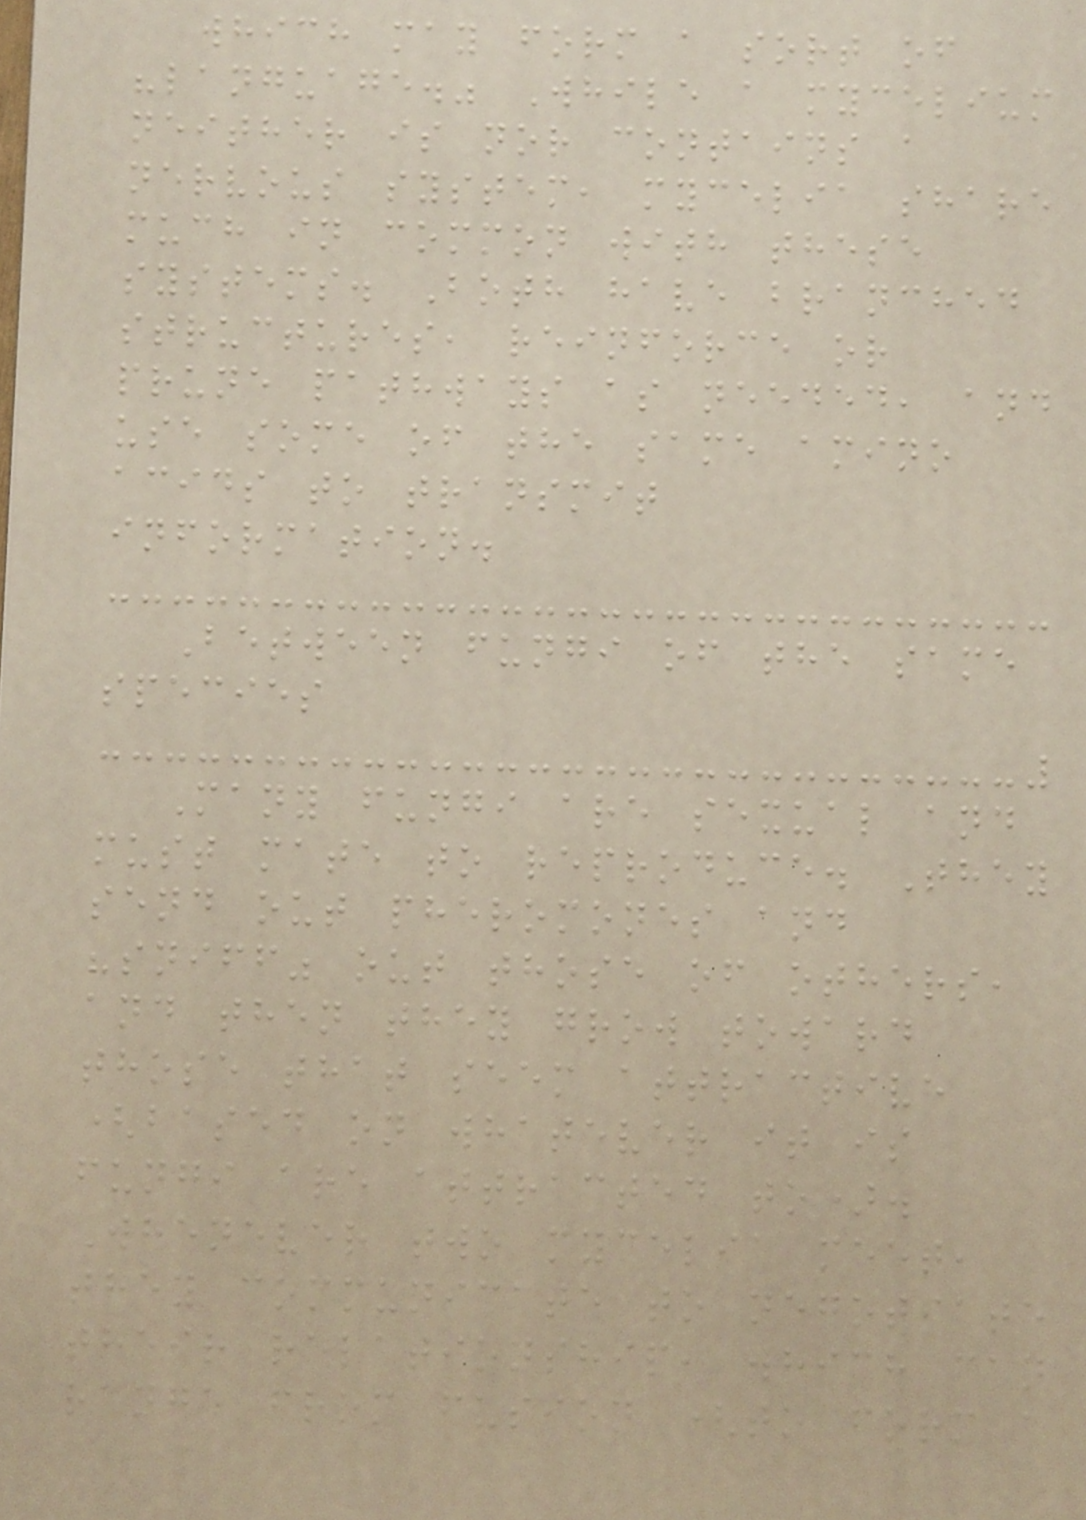which may form a sort of
"language." While a mycelium
neither is nor contains a
nervous system, mycelia share
much in common with these
systems. Both have branched
structures, reinforce or
prune pathways as needed, and
use some of the same amino
acids to transmit
information.
Between fungi of the same
species
Many fungi are sexual and
must mate to reproduce. They
send out pheromones and
"sniff" out those of others,
and then they grow toward
those that seem attractive
(based on whatever it is
fungi are attracted to).
Whenever two mycelia meet,
they communicate to negotiate
their relationship, which can
range from fusion (to form a
